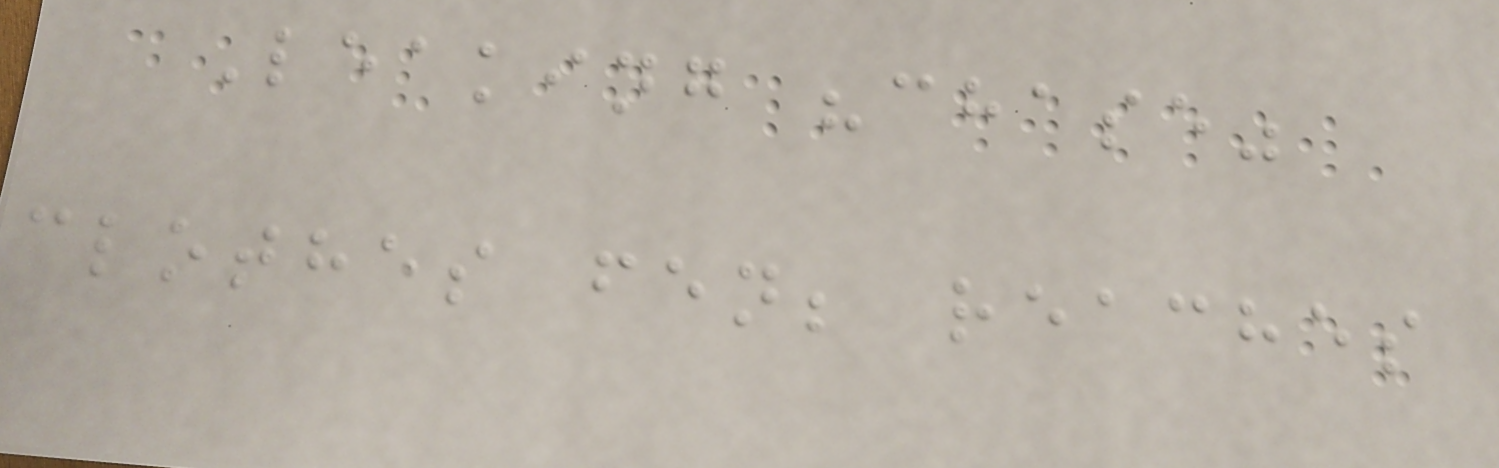Leaking "chase"
clothes fen; reaches
